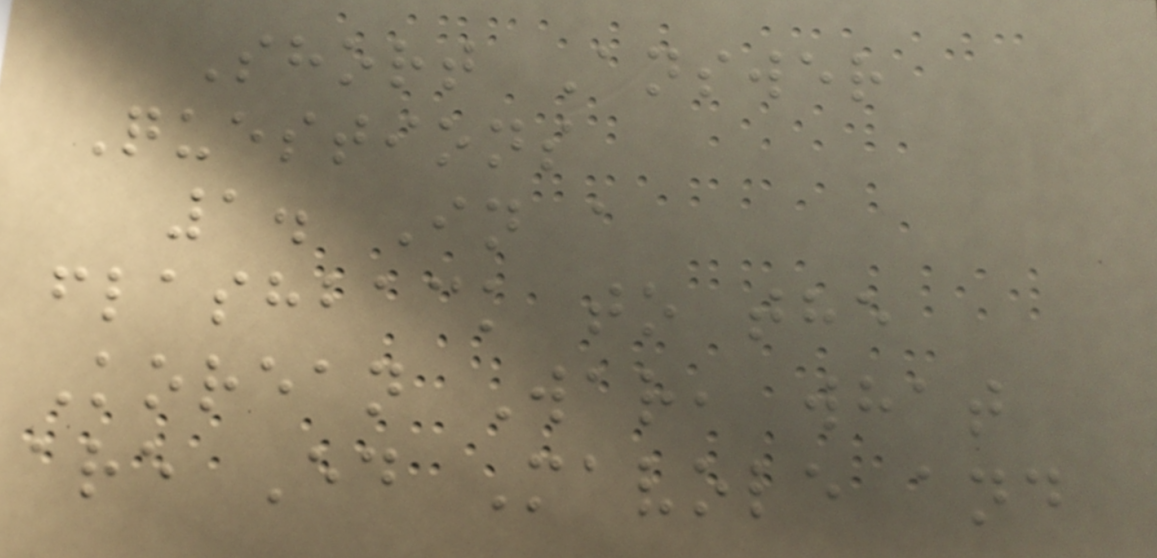Short Answer
Questions
1. In a
flashback to the
Korean War, what
are Ed Mavole and
